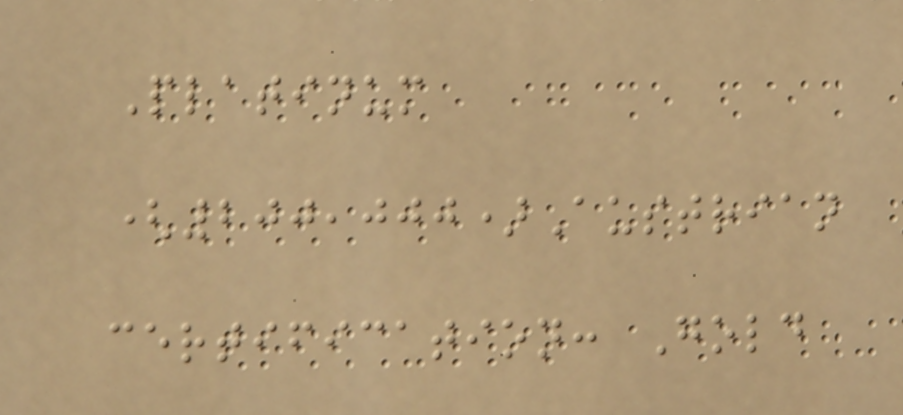Platinum
(200,000)Austrian
certification: Gold
